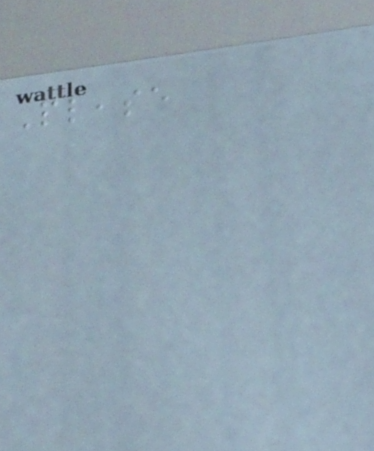Please
